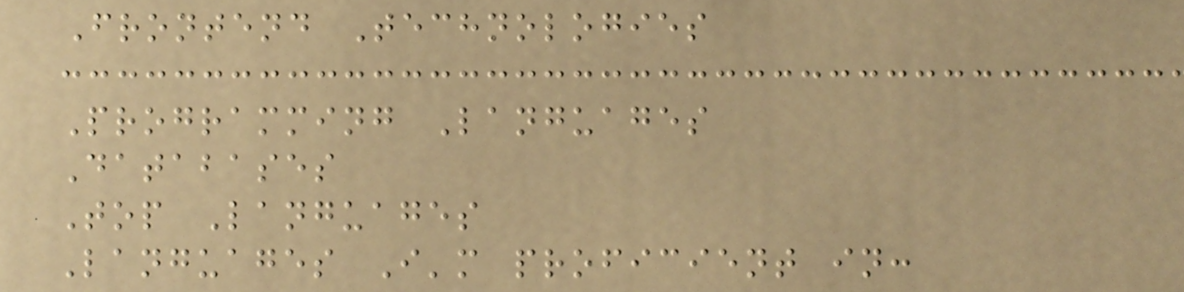Frontend Technologies
Programming Languages
Databases
Top Languages
Languages I'm proficient in:
